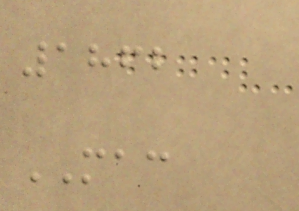1862
MAC
